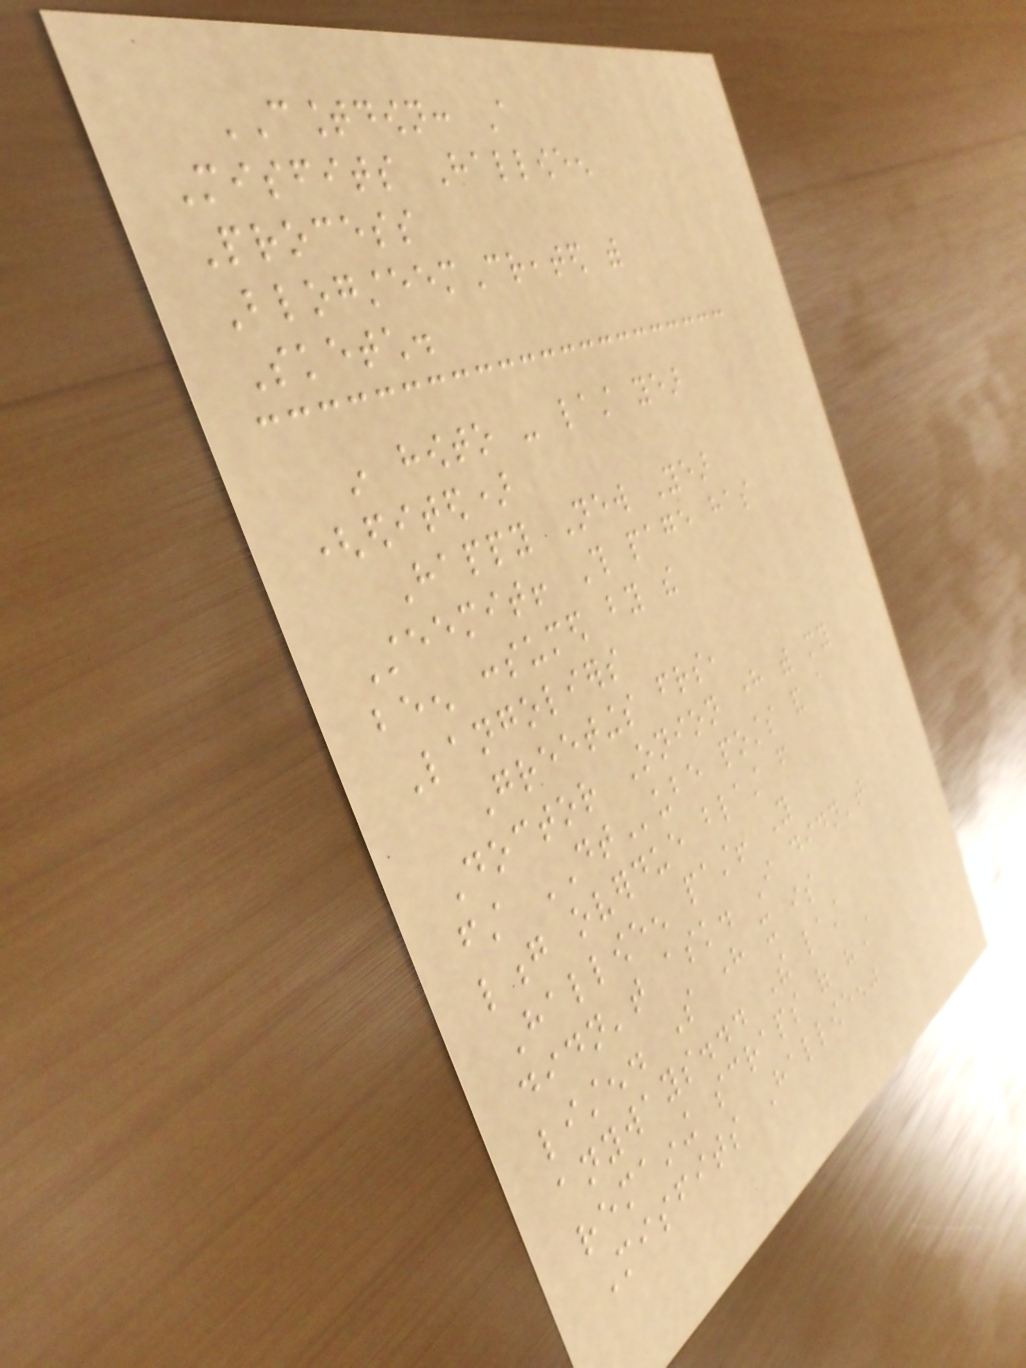COUNTDOWN: A
Misfits Halloween
Process
BlogsteemCreated with
Sketch.
in howto - last year
(edited)
Happy New Year
Steemit! This page has
been consumed by the
Langoliers
Greetings friends,
Doctor Onion here with my
first DTube posts and a
long overdue blast from
Halloween past! You
didn't ask. I didn't
listen. So here it is
anyways... The last
remaining scraps of "A
Misfits Halloween"
